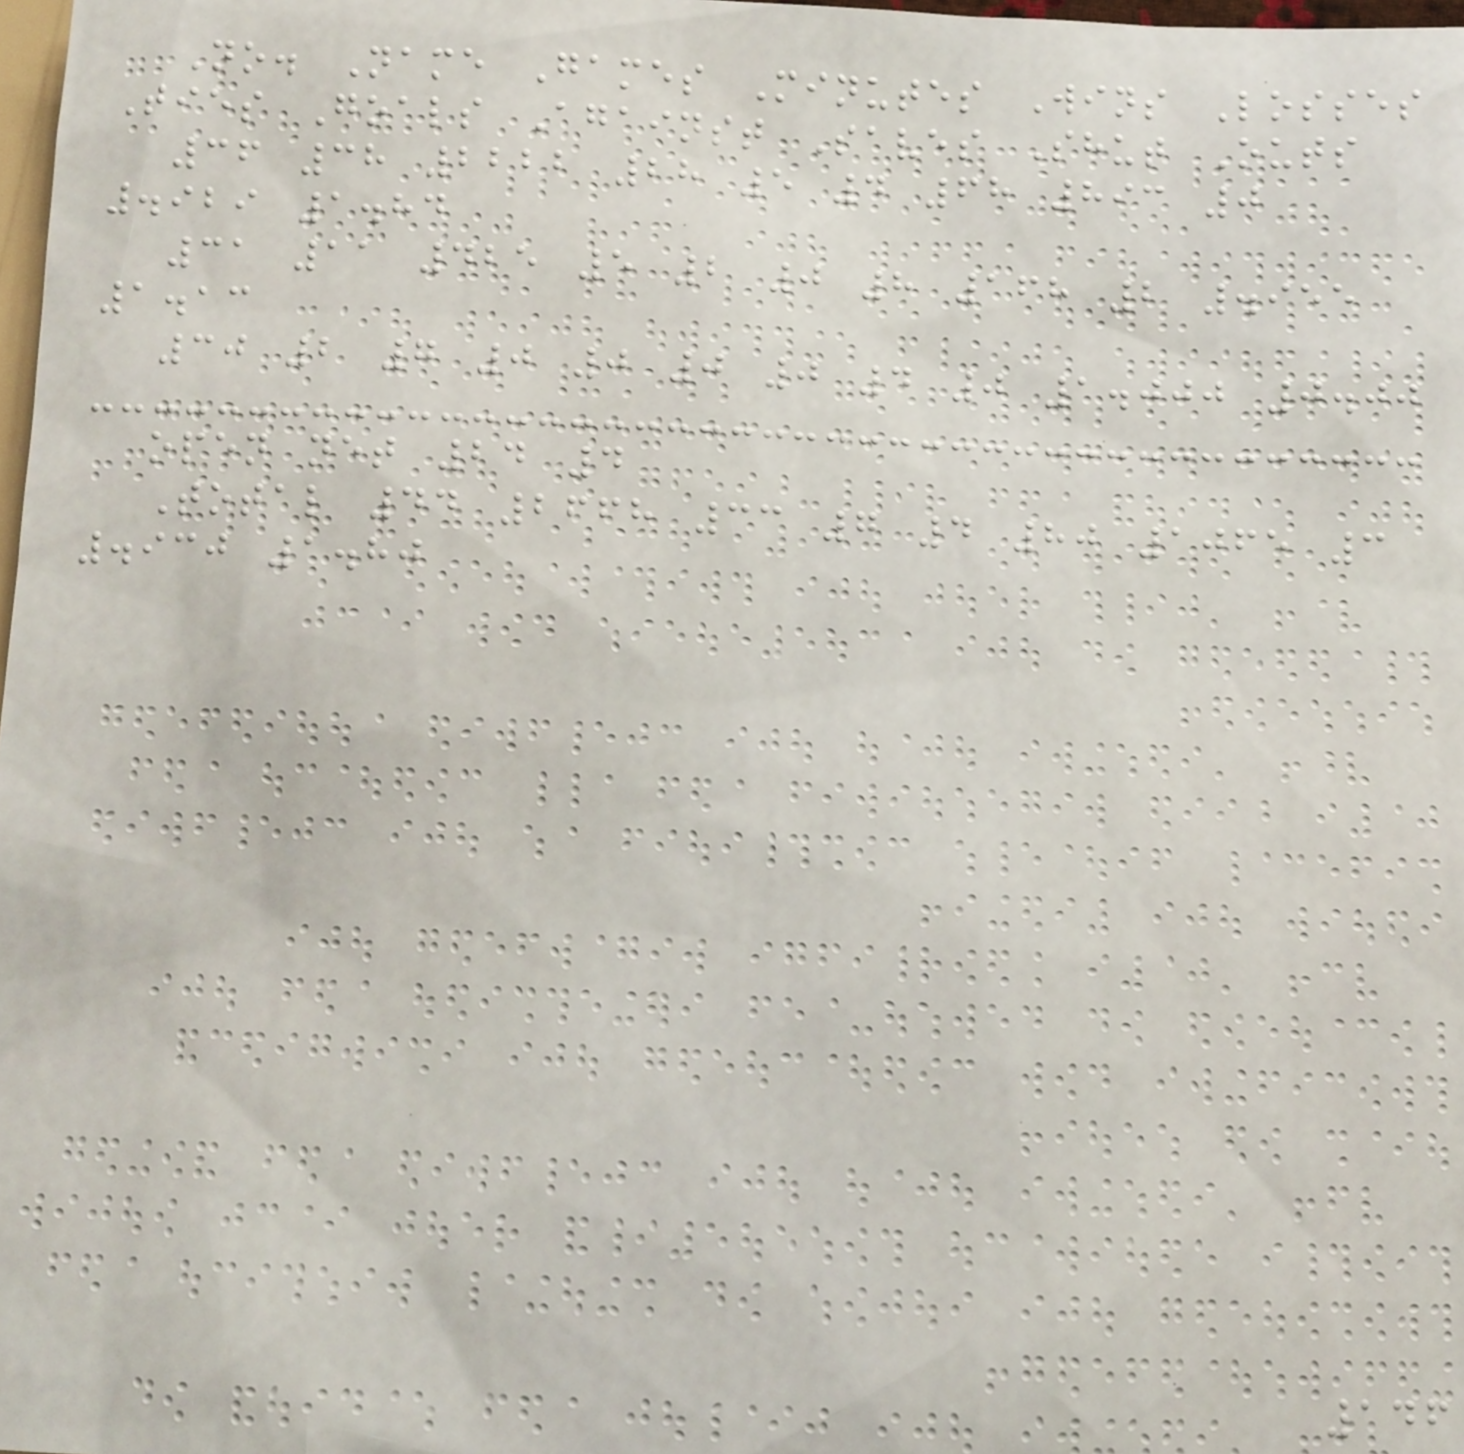No. Name Games Minutes Wins Losses
Ties Goals Against Saves Shut Outs
36 38 2222 28 5 4 68 893 0
.929 1.84
31 11 425 5 2 0 8 168 2 .955
1.13
30 2 7 0 0 0 0 4 0 1.000 0.00
open net 24 4
Total 44 2668 33 7 4 80 1065 3
.930 1.80
146
